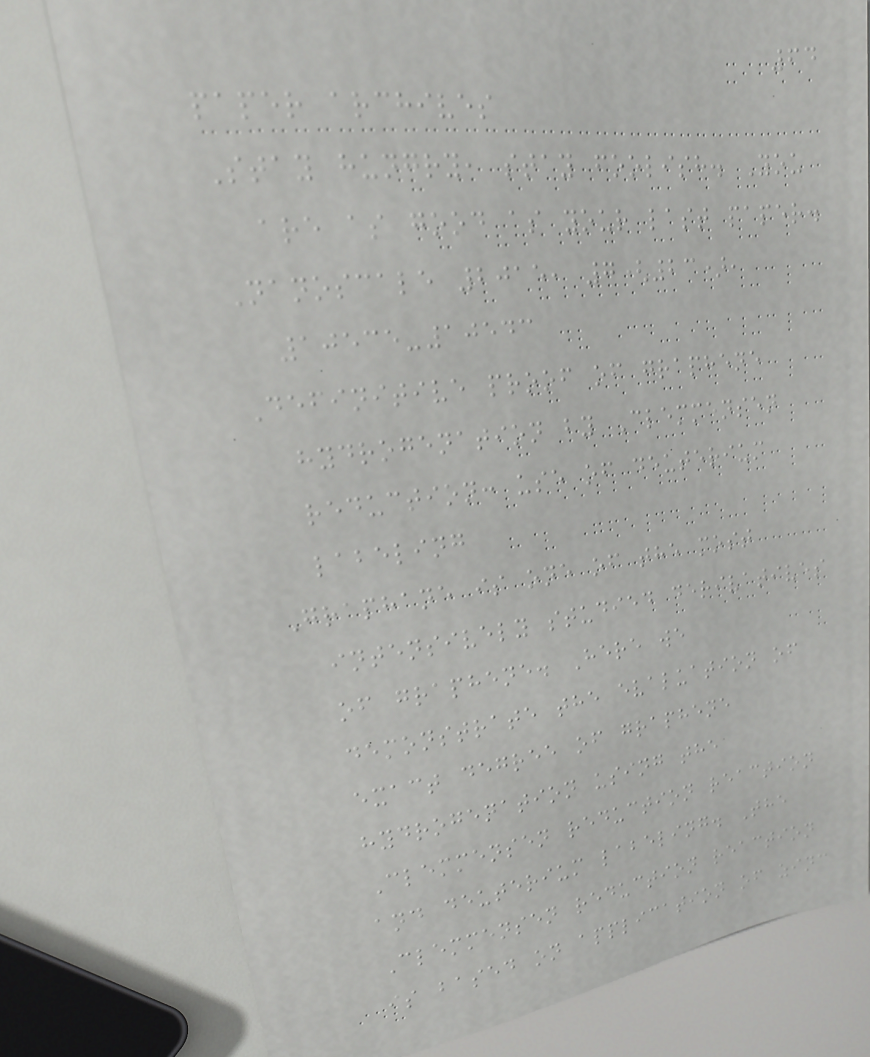64
paper archives
Stay hungry, stay foolish. You
are as good as your last paper.
Nanoscale 2015, 7(23),
10535-10543
Definitive proof of graphene
hydrogenation by Clemmensen
reduction: use of deuterium
labeling
Graphane is one of the most
intensively studied derivatives
of graphene. Here we
demonstrate the evaluation of
exact degree of graphene
hydrogenation using the
Clemmensen reduction reaction
and deuterium labeling. The
Clemmensen reduction reaction
is based on application of zinc
